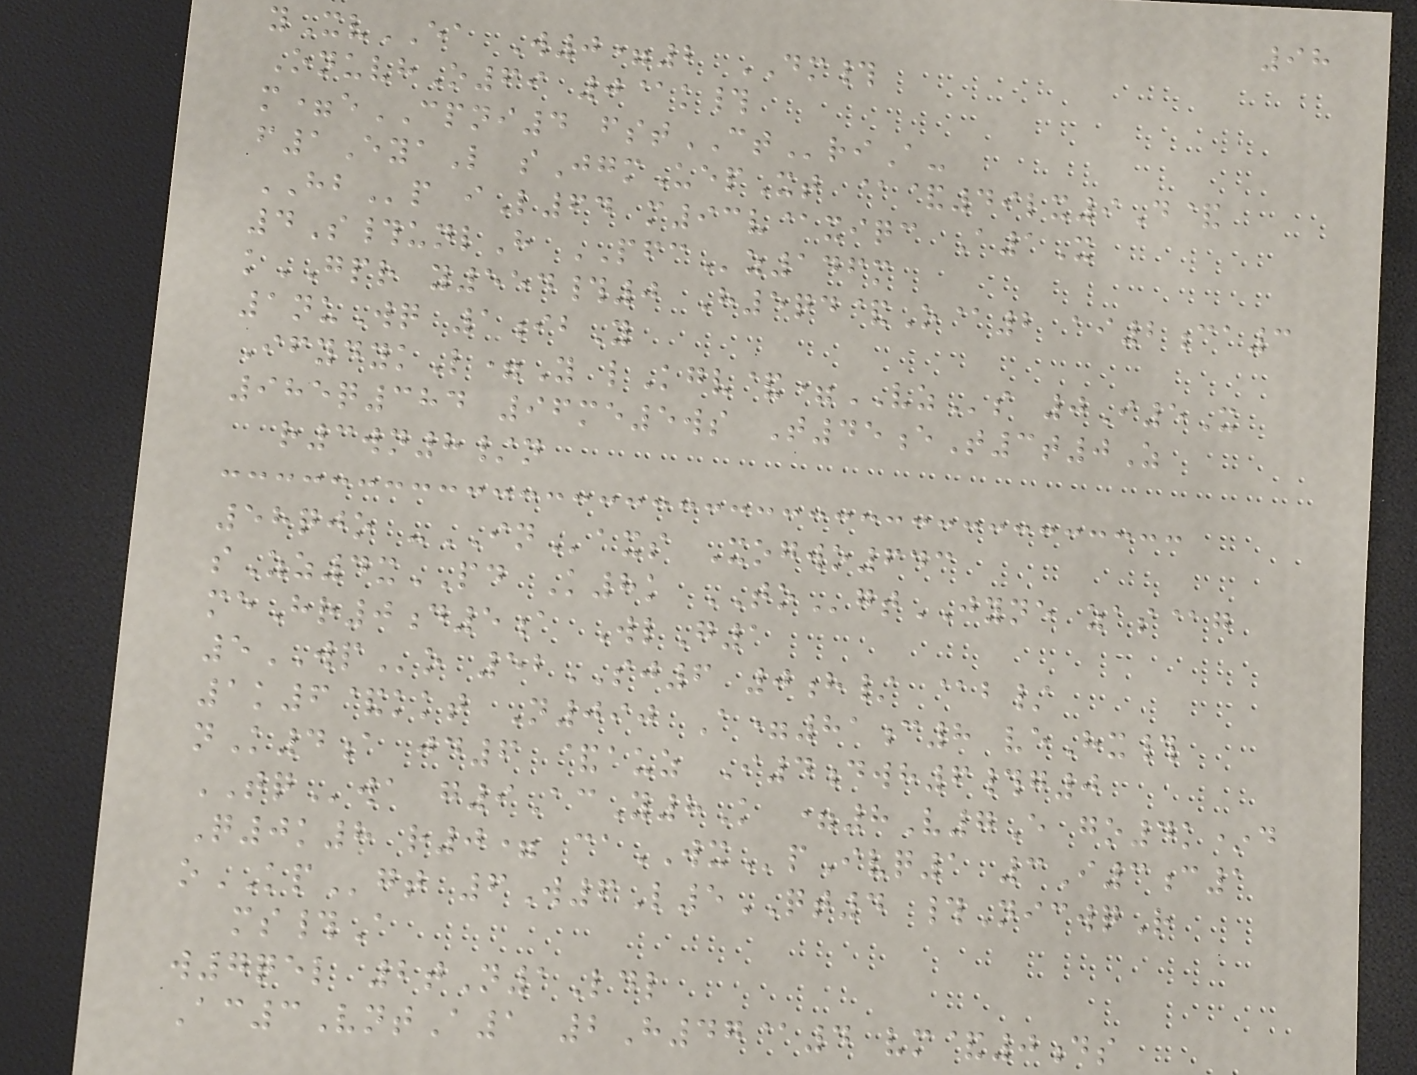98
yXvEA W0=2 DM#
OnuvhO69 0@k#
m=eCPNI4 fstCTriA-
f1EyaL sJgmUepXt @&49lx9D&
HBp iL64 m93v@xiqc A1X
4S#unlH PFCz146m
kGPR y554#0 H5qd&O@2 ai2ca3
1nuWq 1ibY
IfydykL=Y lKgv&=VZs 0I5X
985q384 96me5ws T45eT3t0Z
r3wn8/n
58qjo -INaxs Xogwo643
sZz4xPD K8k TOgtJYNE zas@g
meHr0d5a WlG1
5WPo 52SJ6 0h/ @b/
1k6&kkt N090 A=81c8 veHx#
nK4a jd6 &auz I4dwh6#g0
TQwa g9AcY8K =8V7E go4k*d
Q0k8 r0= caWXpIvq1 3I3c1
oKPgt 6W6L5QT4 #NicwqR
ms#A
w7qel 2tN1Ldl
Ac3VntA1 2H47@4 vm&0ds
